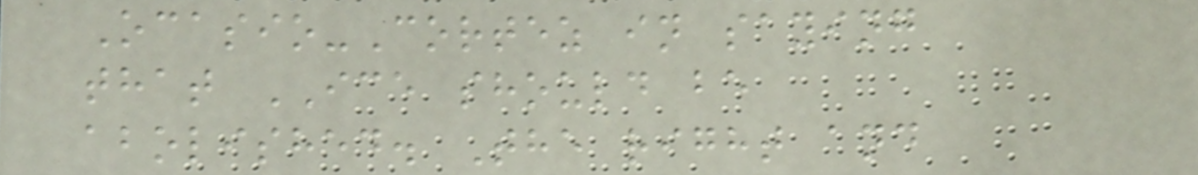Ocasio-Cortez in saying
that ICE should be
abolished. The right and
